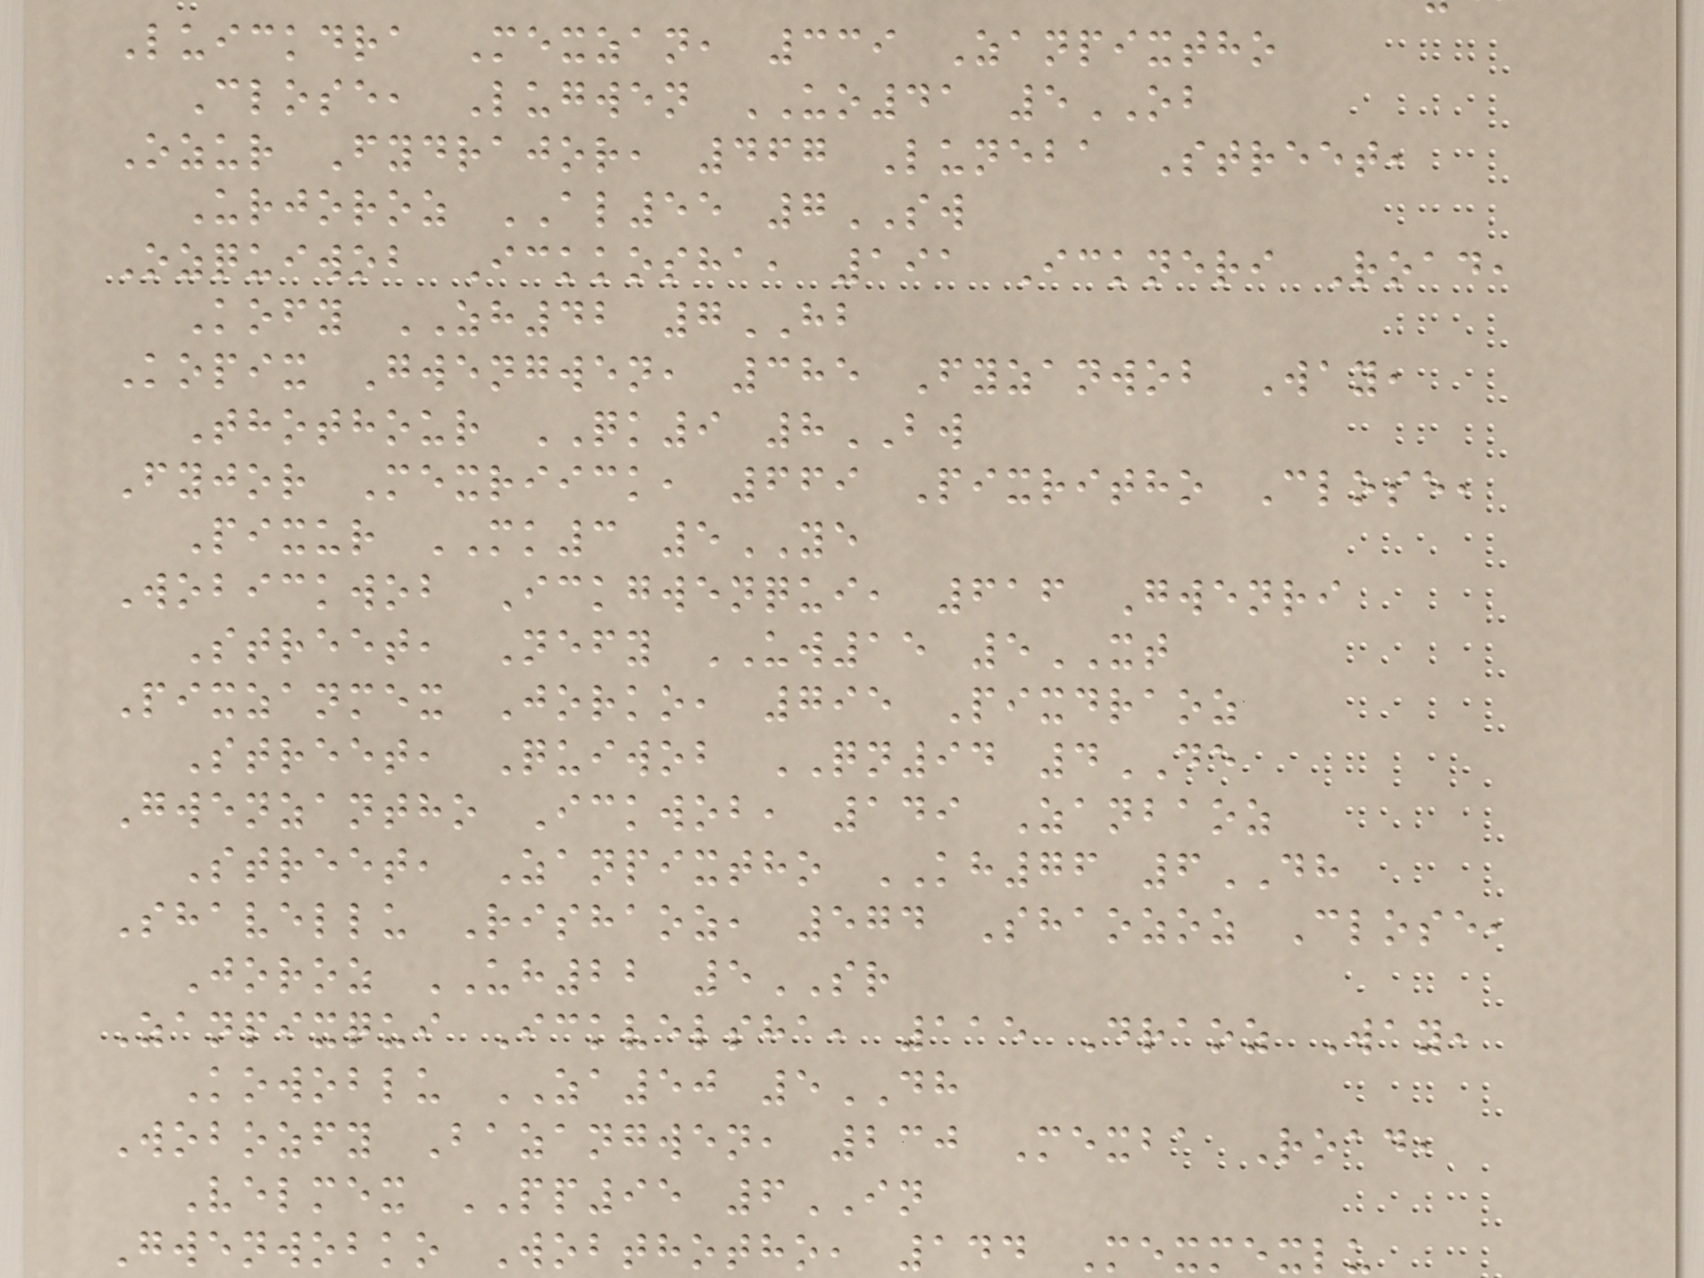Luickdra Mexzan, 339 Zanpixtho
Close, Lugwen UO41 5OB
Ozur Fydrajor, 467 Luneba Street,
Urjoroz AL55 7SW
Ozquiwob Ickkosha, 191 Ickneri Road,
Kofy ZH42 7HB
Kopix Gwengwen, 385 Fyzanwob Way,
Thothour QK9 8BW
Fyjor Mexriick, 669 Pixritho Close,
Pixur MK3 5YE
Wobickwob Ickgwenqui, 616 Gwenri
Street, Nefy UW15 5XT
Pixzanmex Jorko, 795 Pixdraoz
Street, Quiwob QN94 4DE
Gwenzantho Ickwob, 149 Zanbaoz
Street, Zanpixtho KH76 6DH
Shavellu Rishaoz, 574 Shaozoz Close,
Joroz UH22 5SR
Zanpixqui Ickvelsha, 115 Draoz Way,
Kowoblu ZA50 5DH
Wobozfy Bazangwen, 230 Mexba Road,
Velmex PP95 6IN
Gwenwobko Wobthotho, 144 Mexmexlu
